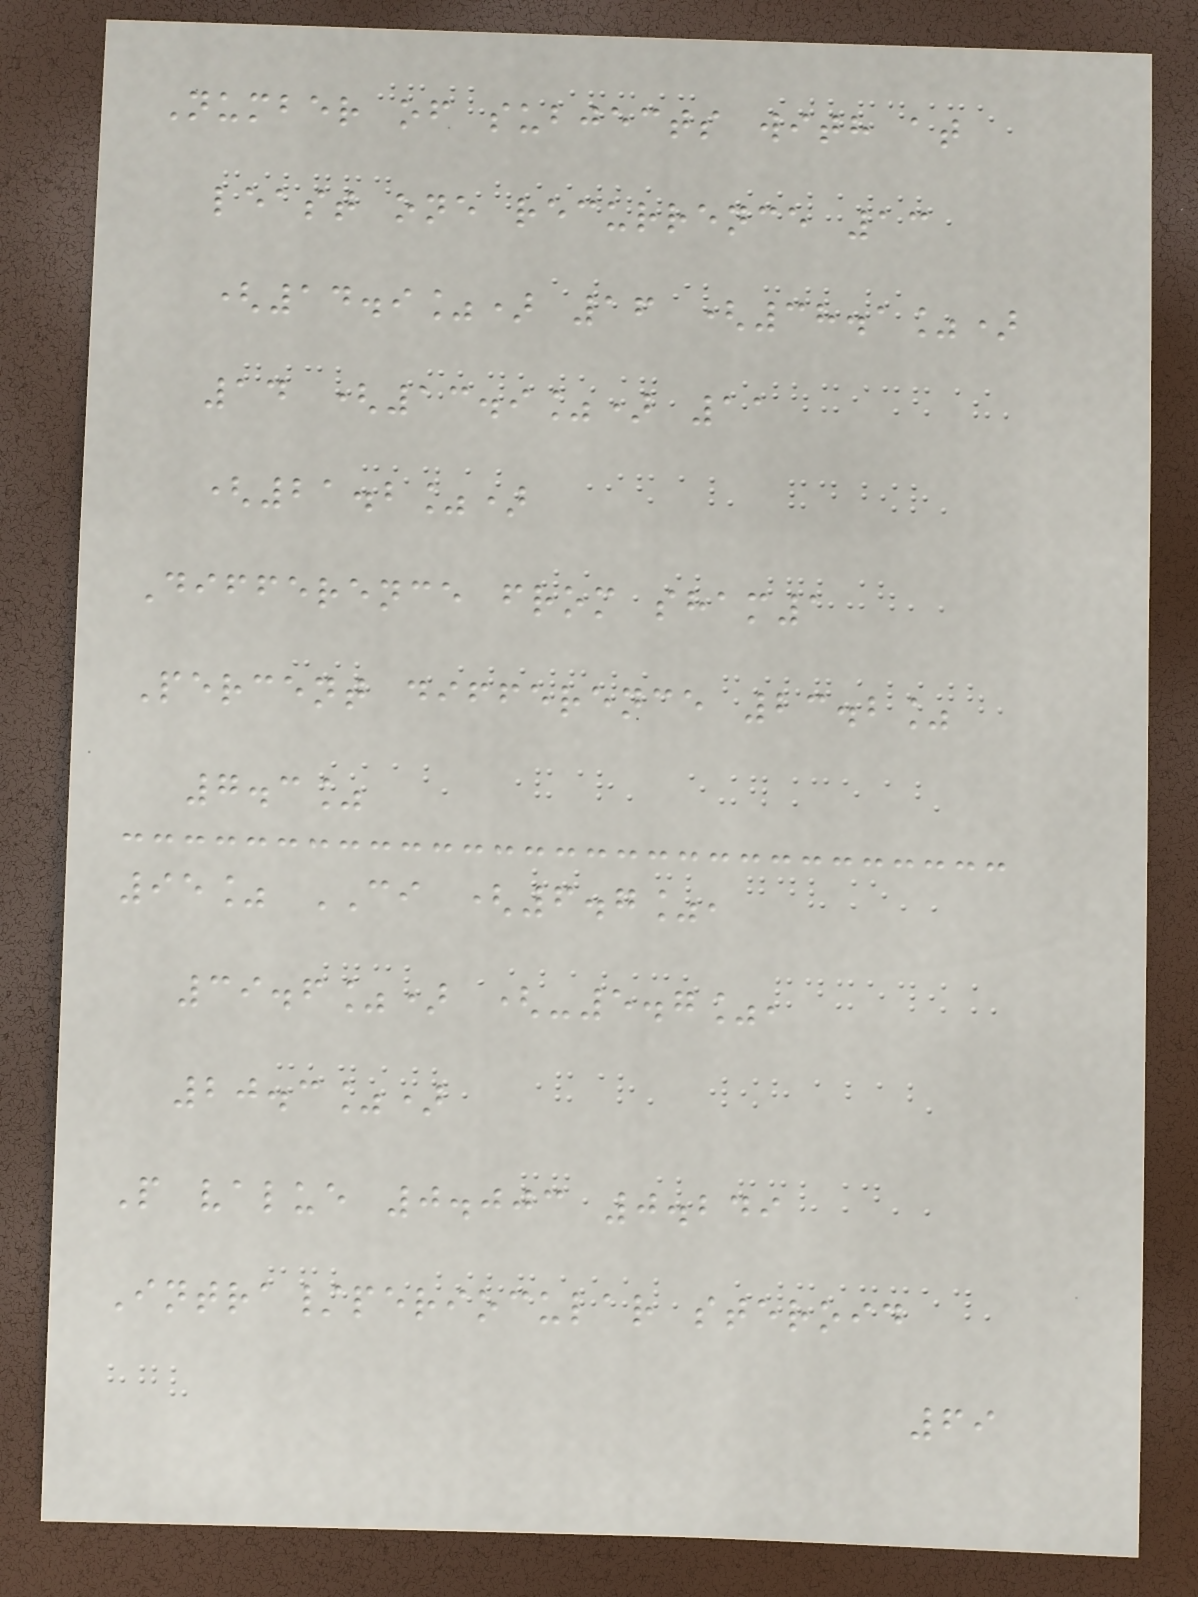Number of subjects with at
least one recurrence 13
(14.9%) 16 (38.1%)
14 (13.9%) 11
(21.2%)
Difference from sham1
Percent difference 23.2%
7.3%
95% CI (6.7%,
39.6%) (-5.7%,
20.3%)
P value 0.003 0.249
Intra/periocular steroid
69
